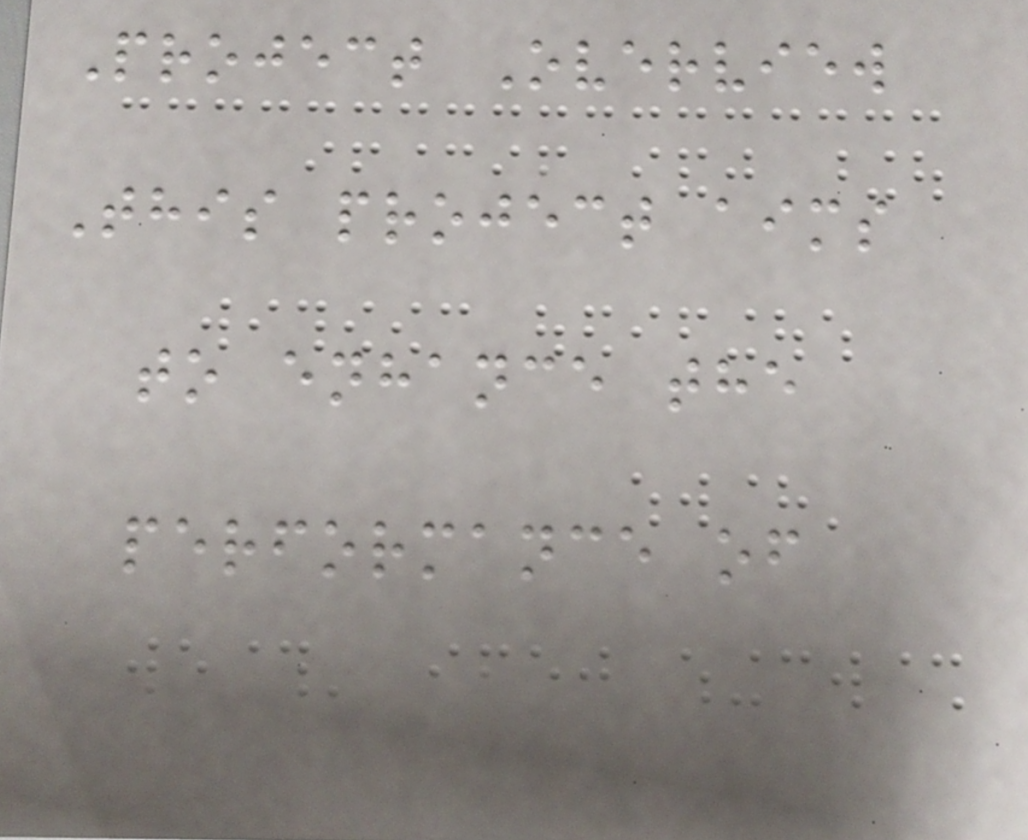Project Overview
This project aims
to enhance the
performance of
